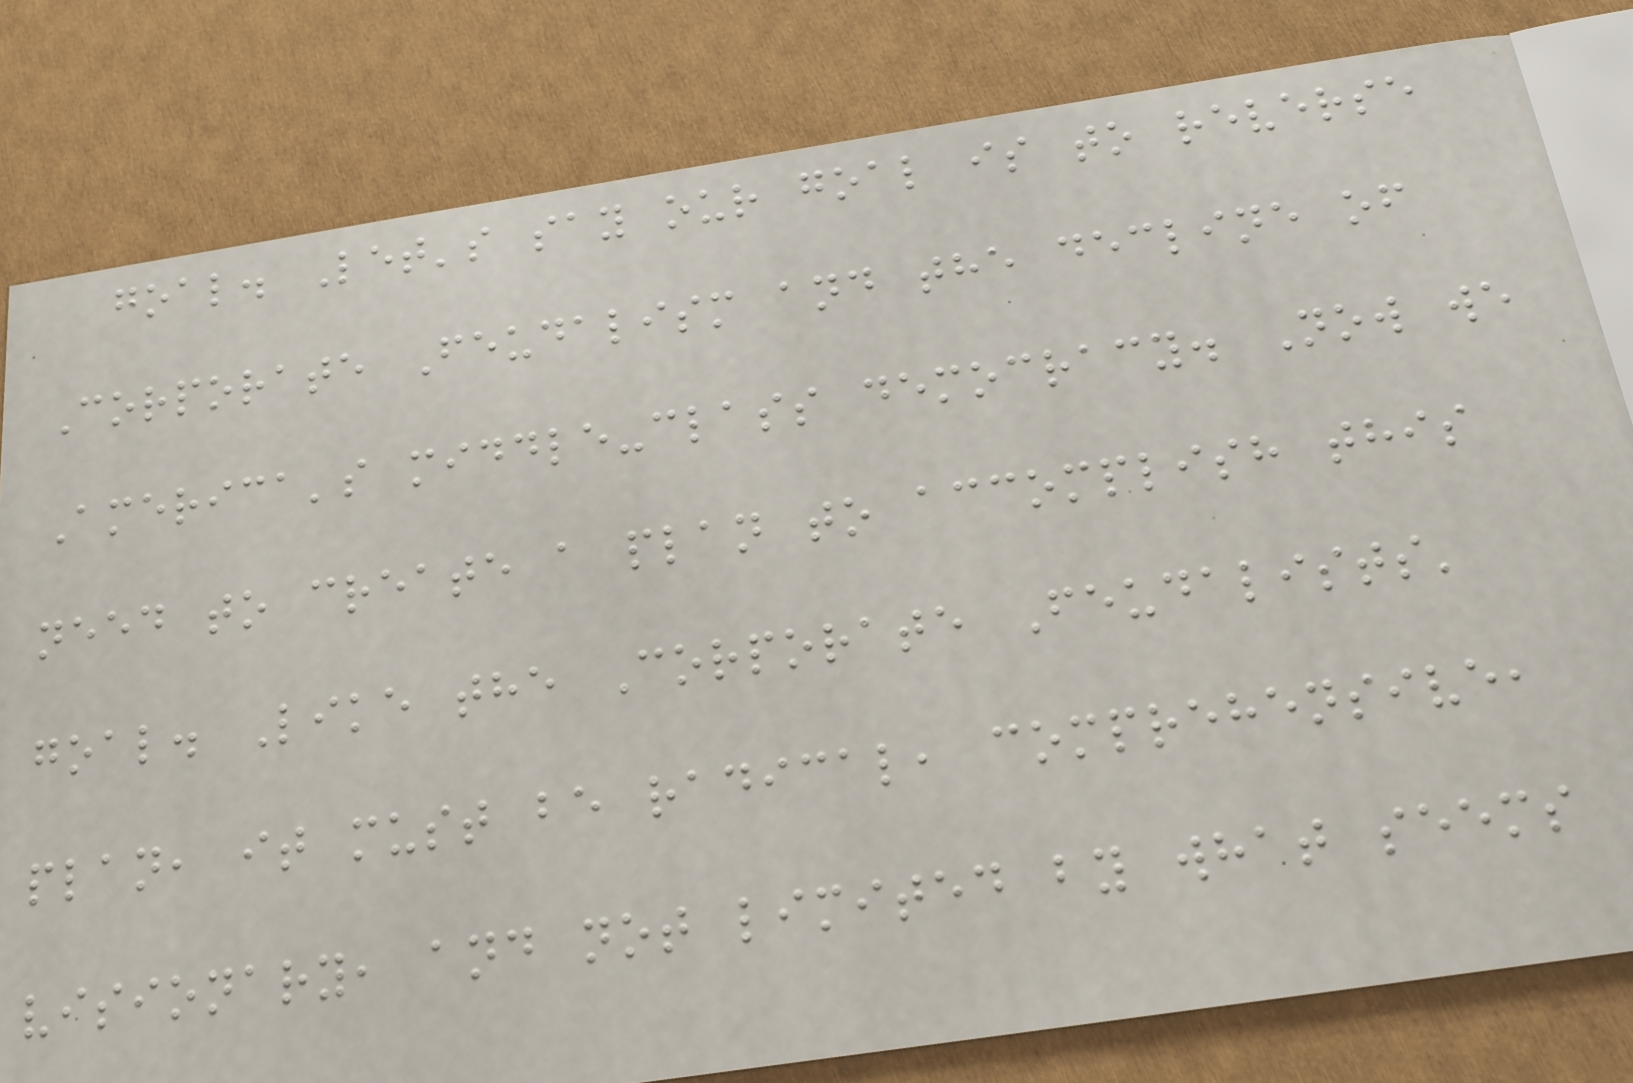goal. Let's say our goal is to reverse
Corporate Feudalism and the decline of
America's middle-class democracy. Now we
need to create a plan to accomplish this
goal. Like the Corporate Feudalists'
plan, it must be radical, comprehensive,
visionary, and not limited by what seems
